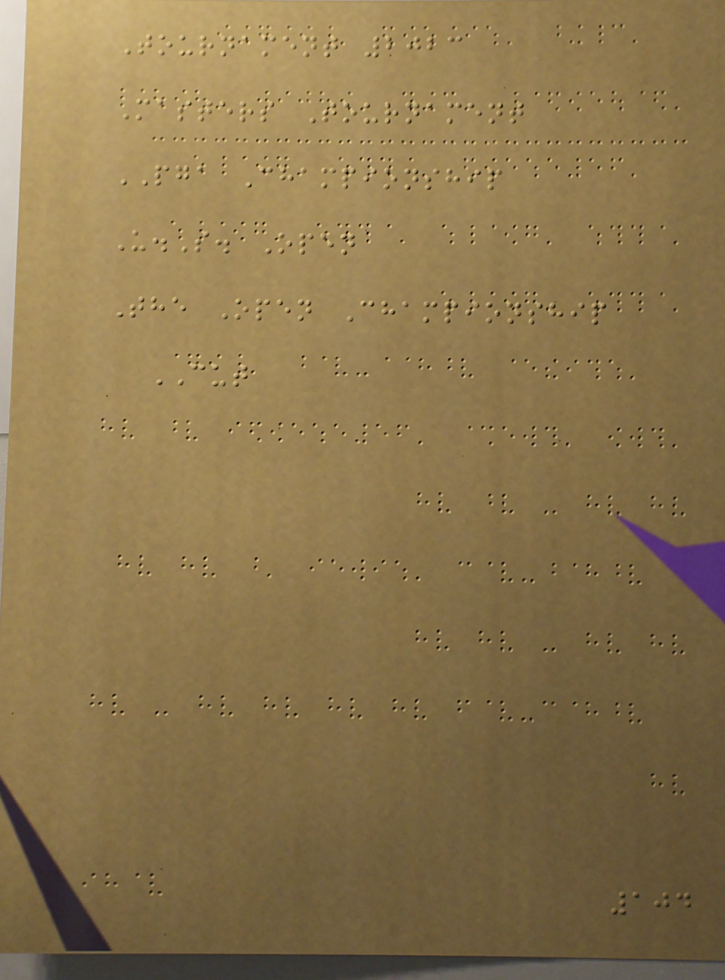Tournament 2023
Masters Tournament
PGA Championship
U.S. Open
The Open Championship
CUT
104
